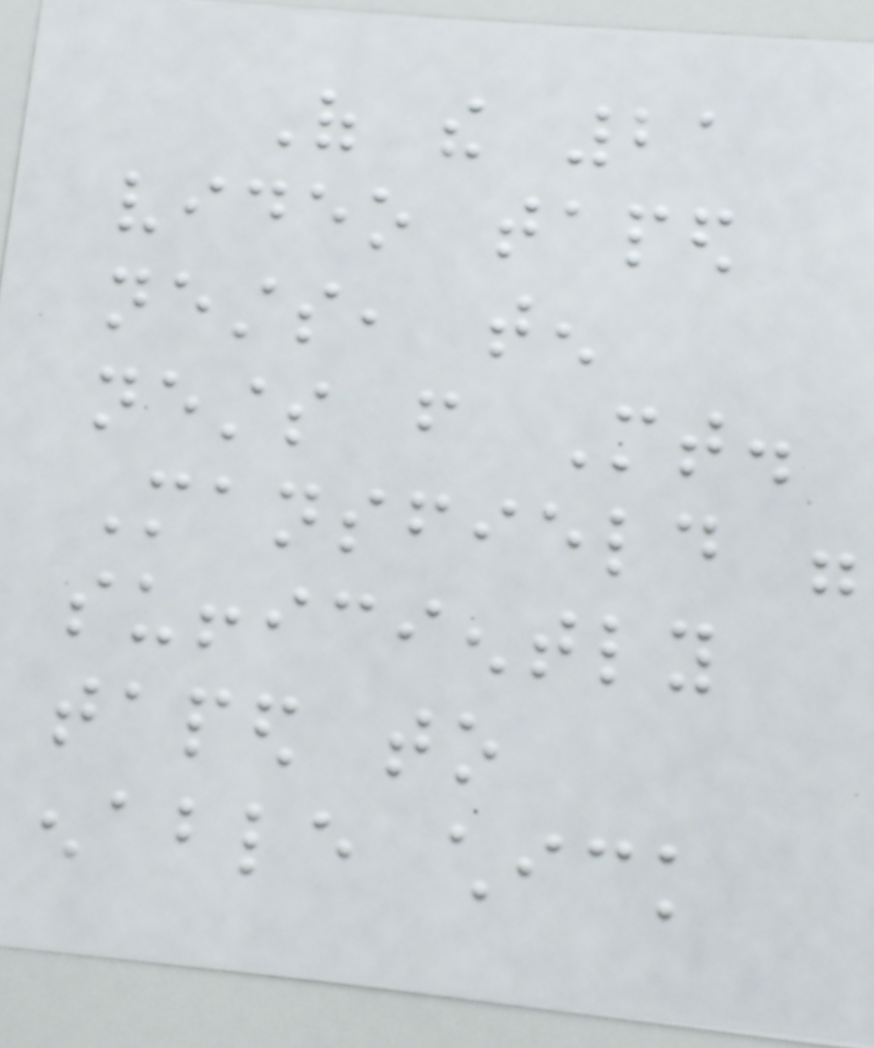Of the 21
video taped
nests, ten
nests from Mt.
Mansfield were
sufficiently
taped to
enable chick
